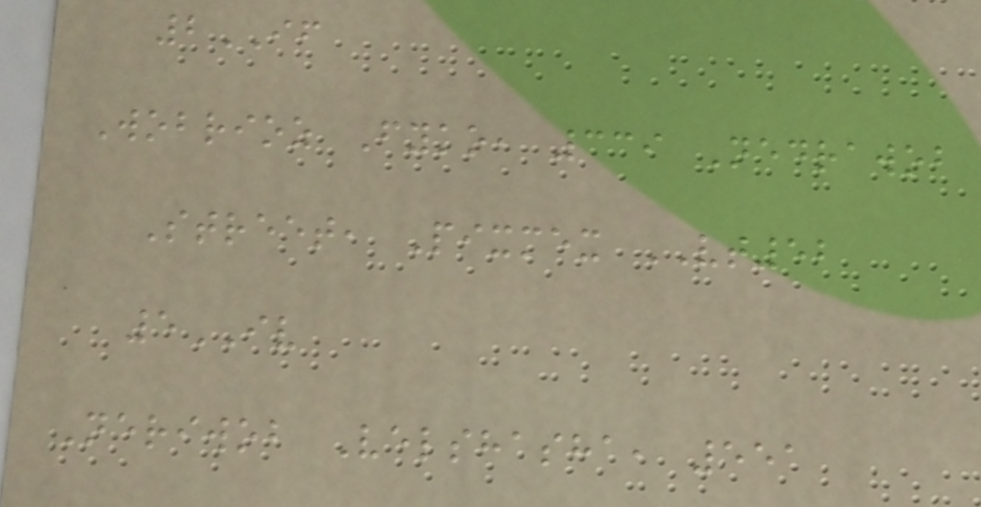2IF
Wobrioz Fyko, 339 Nedrawob
Street, Pixmex VT52
5IV
Neriwob Velshasha, 551
